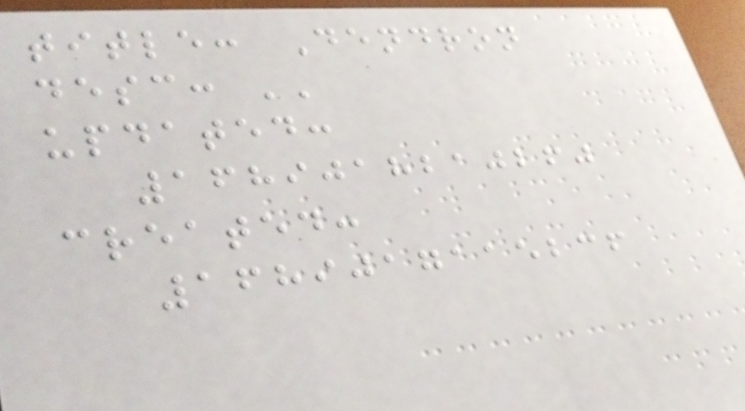title: Dendron
desc: ''
updated:
1689018210260
created:
1689017115236
